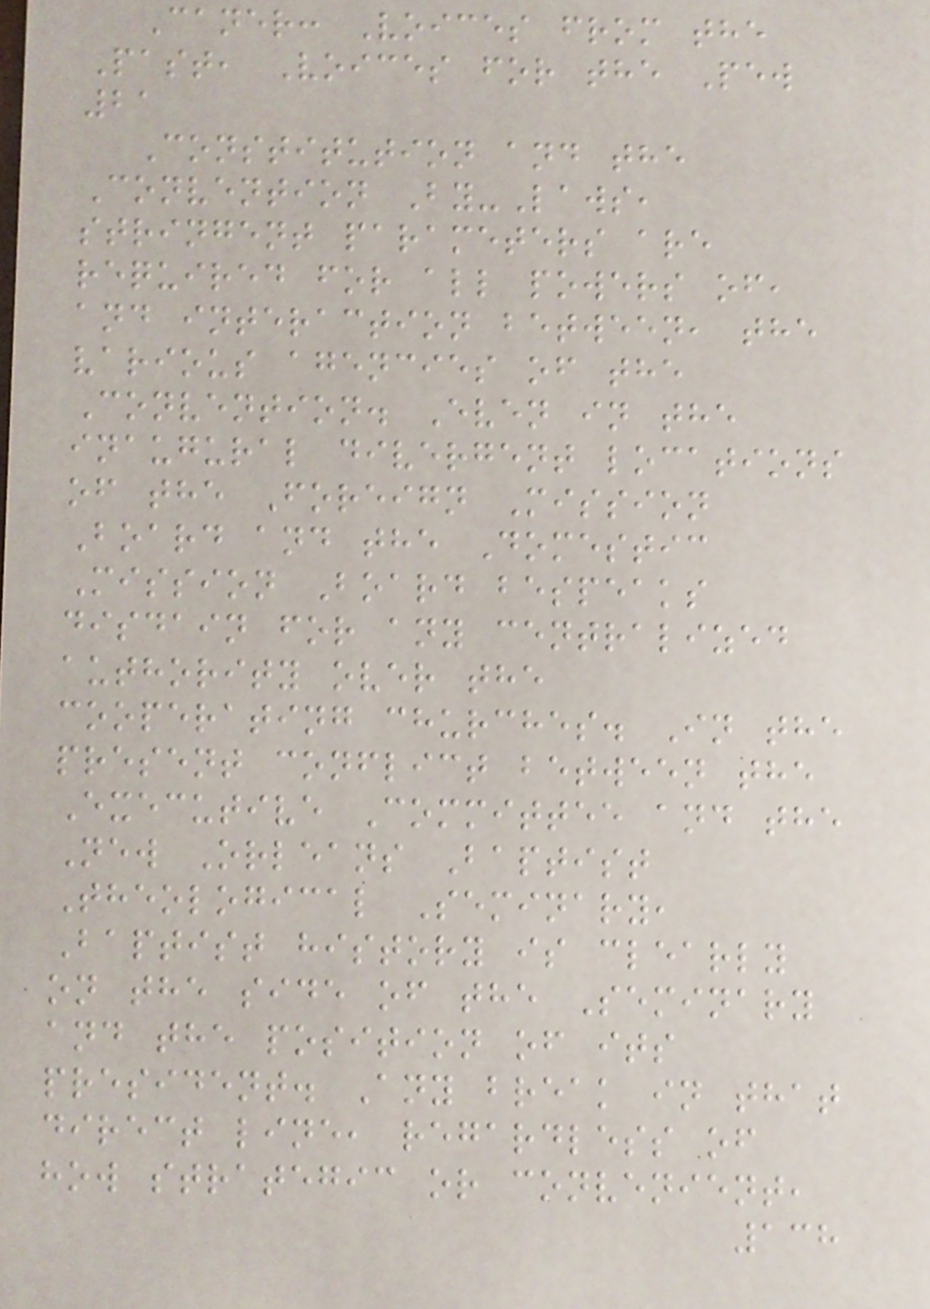Caner: Voices from the
Past, Voices for the Pew
21
Constitution and the
Convention By-Laws,
stringent parameters are
required for all powers of,
and interaction between, the
various agencies of the
Convention. Even in the
inaugural divergent locations
of the Foreign Mission
Board and the Domestic
Mission Board bespeaks
disdain for any centralized
authority over the
cooperating churches. In the
present conflict between the
Executive Committee and the
New Orleans Baptist
Theological Seminary,
Baptist history is clearly
on the side of the Seminary
and the position of its
president. Any break in that
direct line, regardless of
how strategic or convenient,
138
